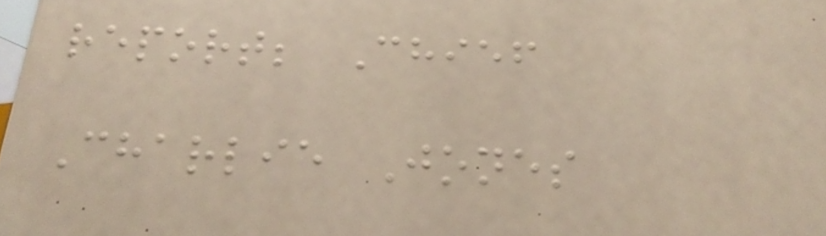report; Chief
Charlie Jones
